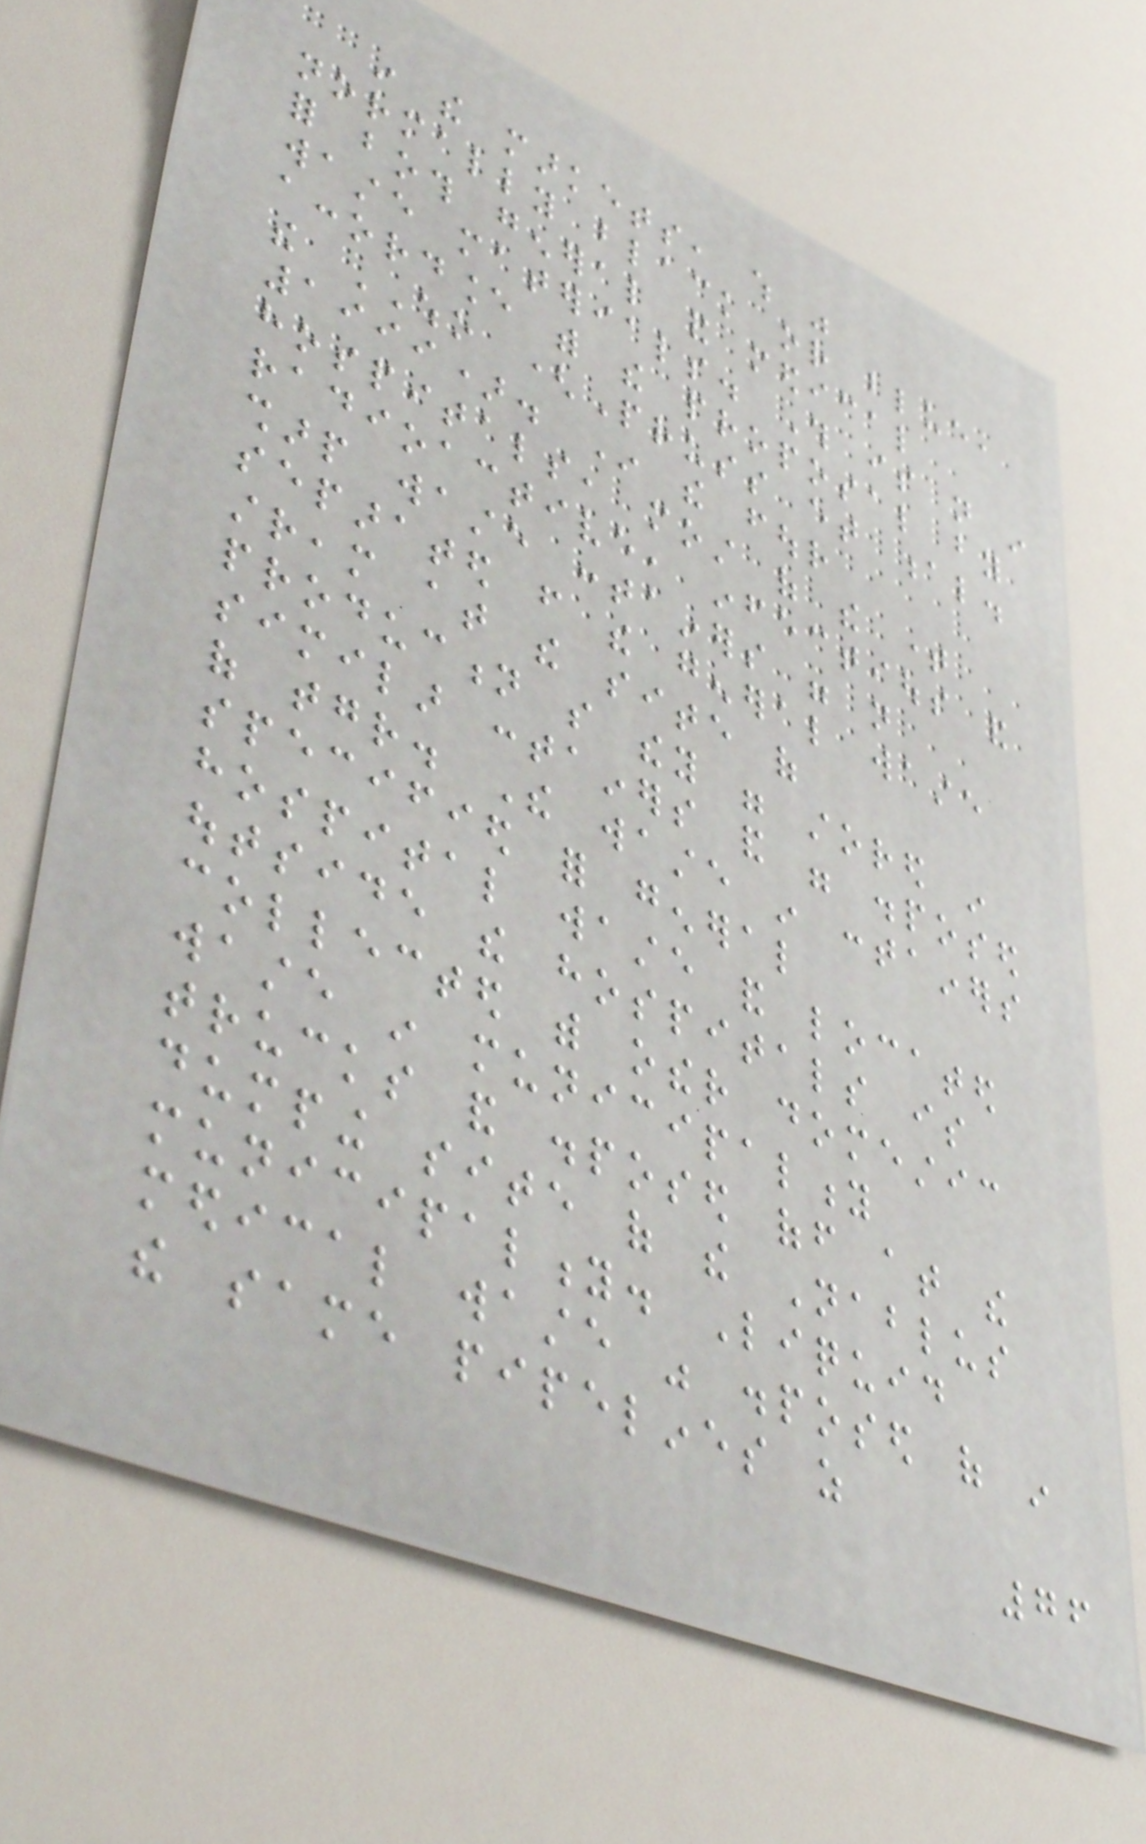in the markets, which was
normally black or blue,
for both general and medical
waste materials. This is not in
accordance with the proposal by
the WHO (Pruss et al.
1999). In the four
hospitals, most of the time
radioactive, infectious and
sharp waste containers were not
separated from the general waste
stream at the site of
production so they were stored in
similar containers and were disposed
of together. The waste in containers
specified for general
hospital waste and located
outside the hospitals is
collected with other domestic
waste in municipality
trucks and disposed off at the
dumping site of the Nablus
municipality. Liquid
medical waste was disposed of in
the same pipelines as
76
